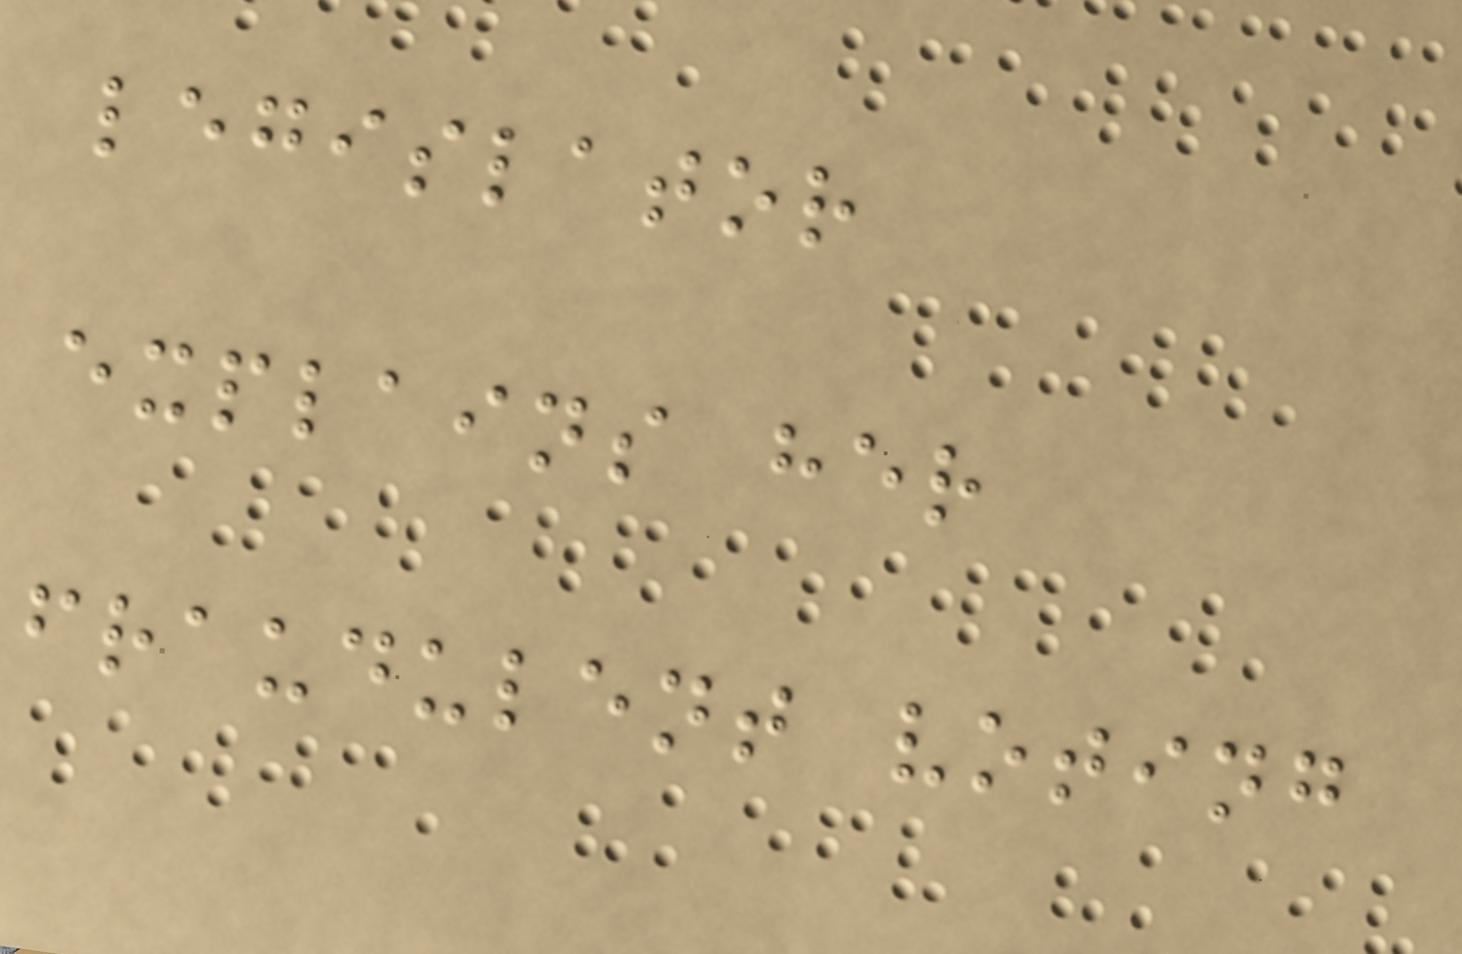legislator
explains her
fraudulent voting
